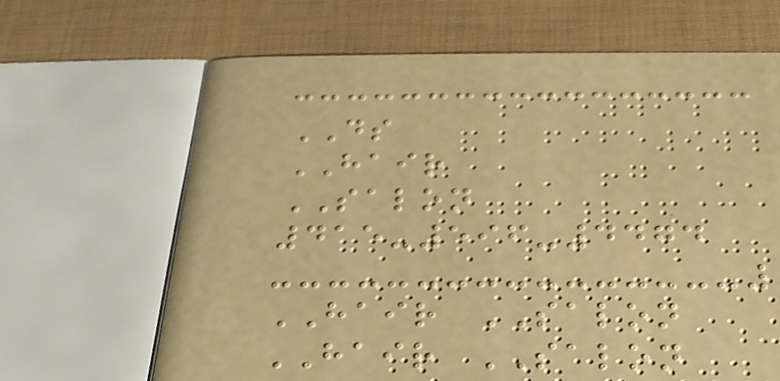DS
HAIR
SALON
415-596-4474
HAIR SALON
HAIR SALON
